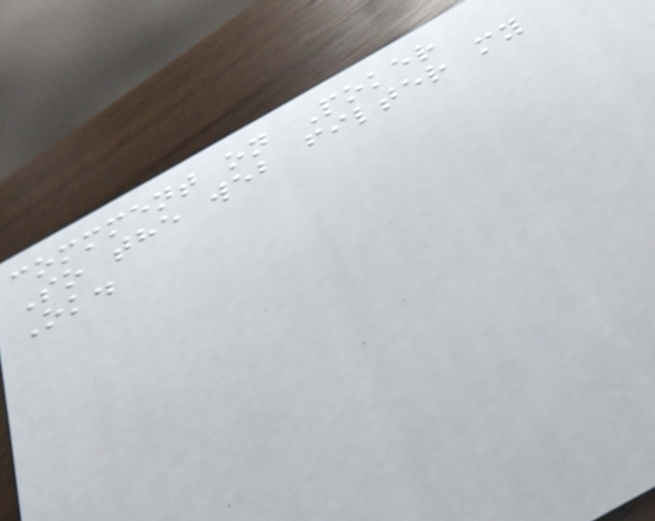commment on Poker
So the web filter my
Ok.
